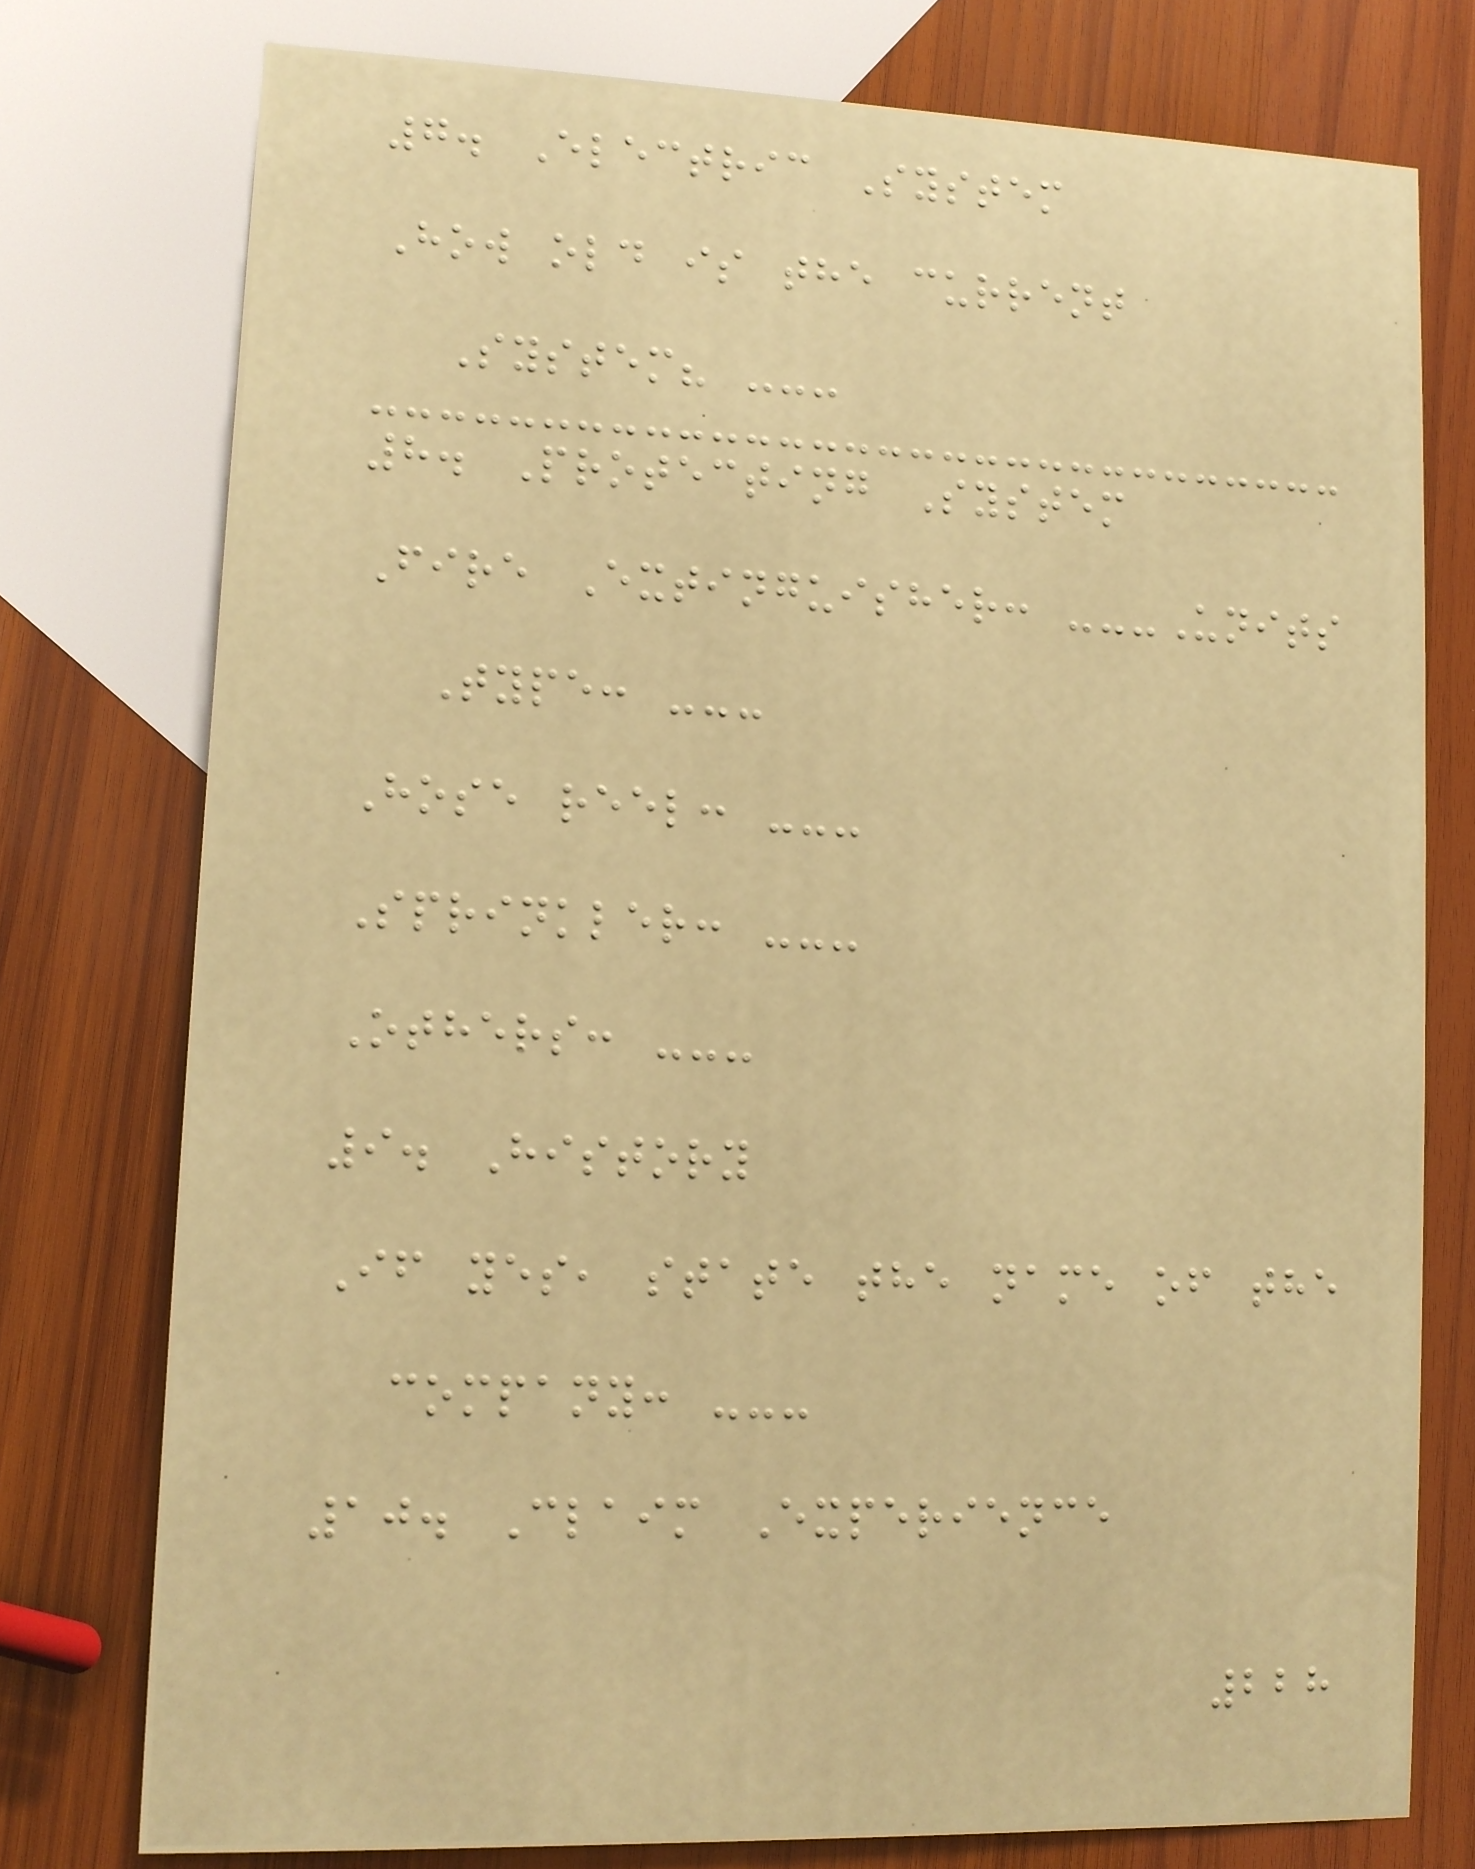7. Electric System
How old is the current
System? ---
8. Protecting System
Fire Extinguisher: ---Units
Type: ---
Hose reel: ---
Sprinkler: ---
Others: ---
9. History
If yes, state the name of the
company: ---
10. Claim Experience
228
